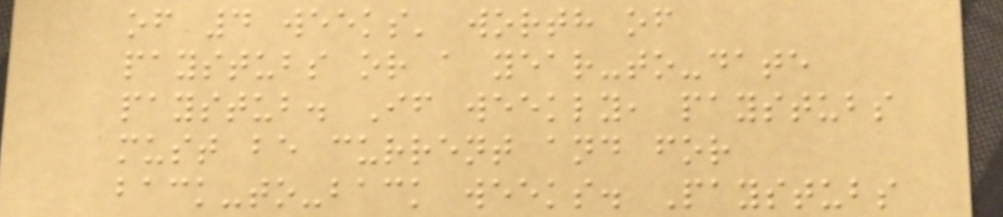of 4 weeks' worth of
paystubs or a year-to-date
paystub. If weekly, paystubs
must be current and for
back-to-back weeks. Paystubs
